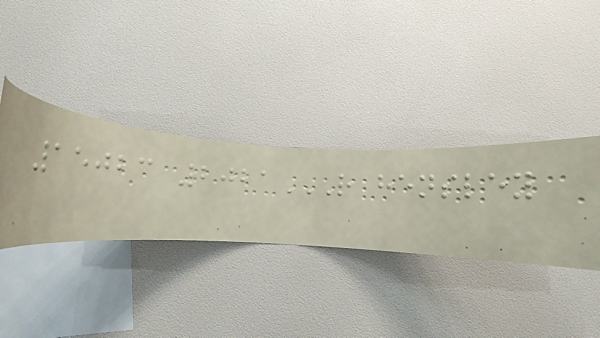15023 2021R HENSLEY
